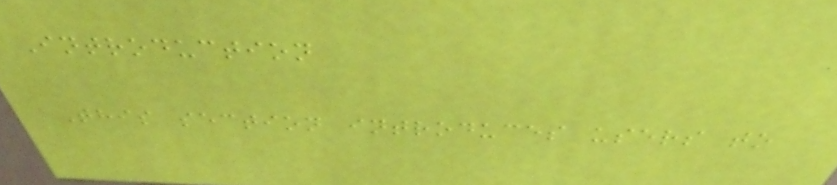Introduction
This section introduces users to
